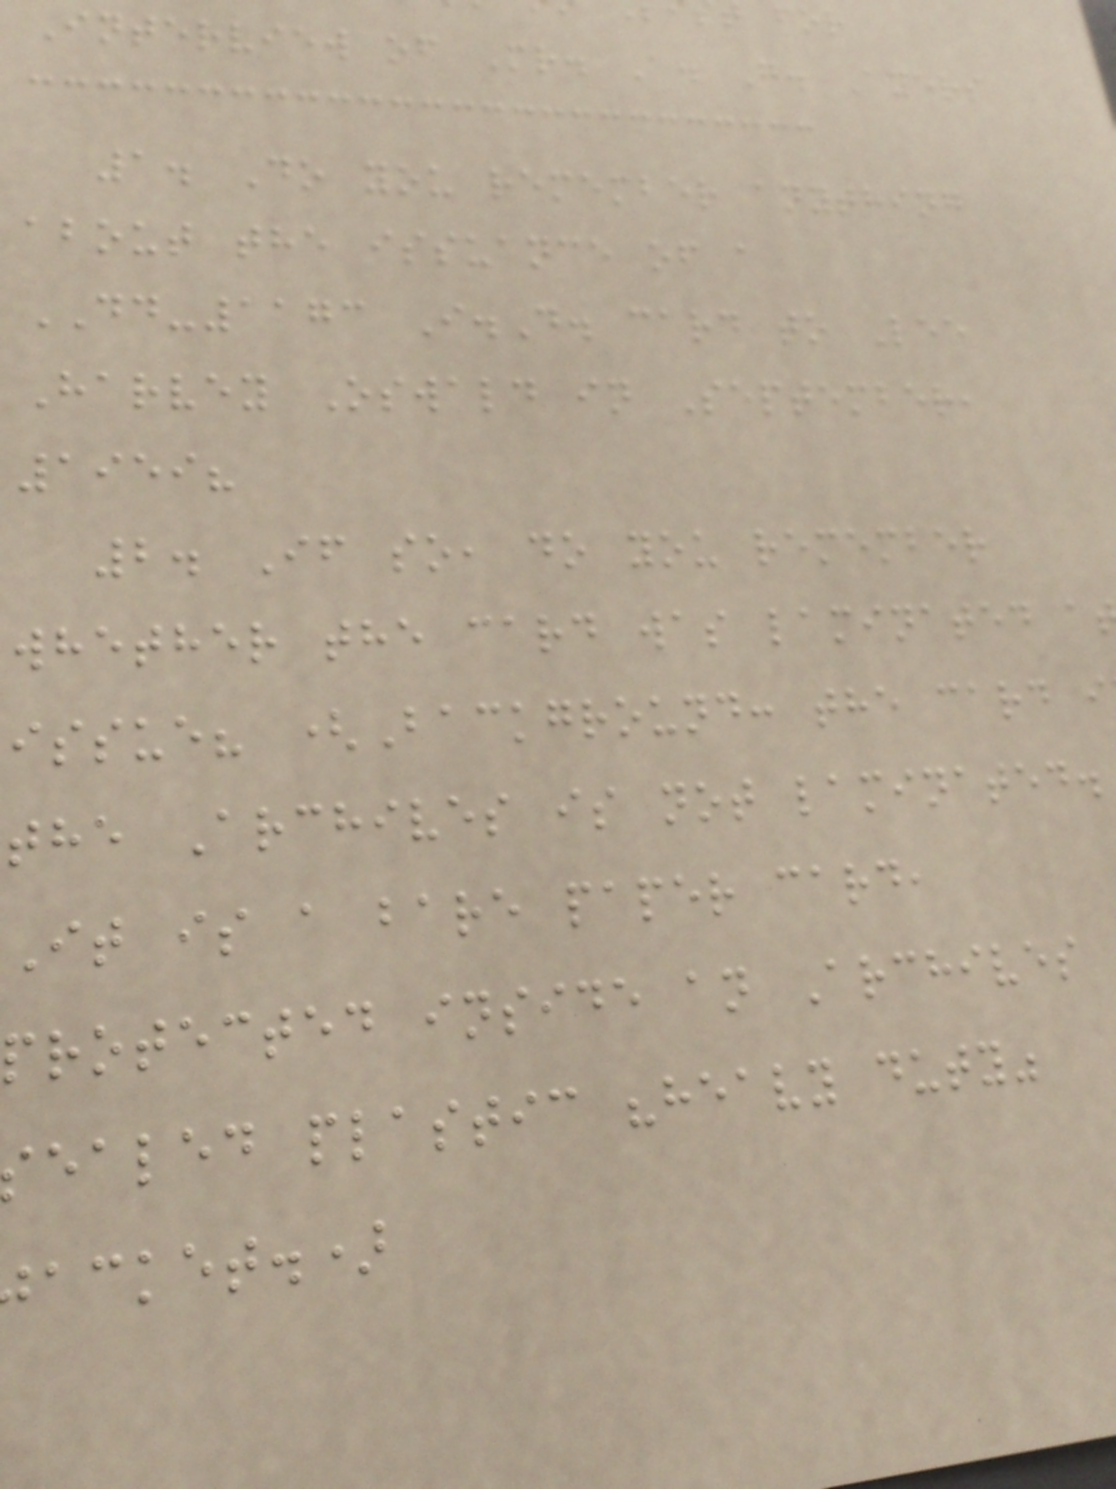Interview of Mr. A. G. Ayers
1. Do you remember anything
about the issuance of a
DD-1173 I.D. card to Lee
Harvey Oswald in September,
1959?
2. If so, do you remember
whether the card was laminated a
issue? (Background: the card i
the Archives is not laminated.
It is a bare paper card,
protected inside an Archives
ealed plastic "heavy duty"
acket.)
